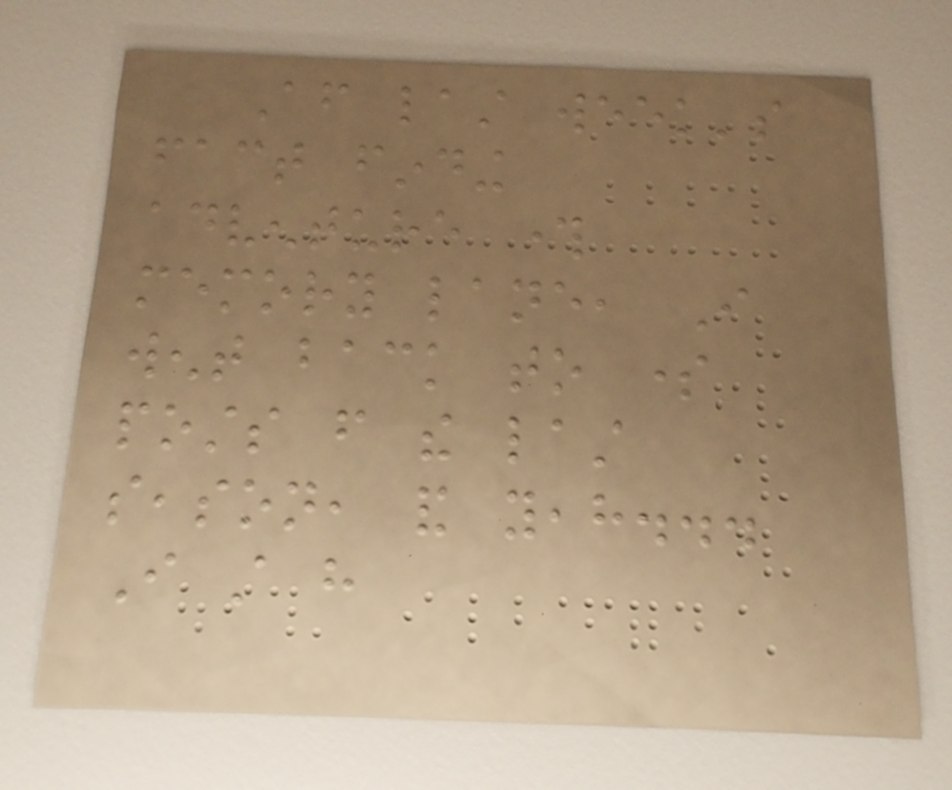After last week's
fact finding
adventure through
memory lane, I
went back to some
posts from the last
season, and yeah...
I still have
